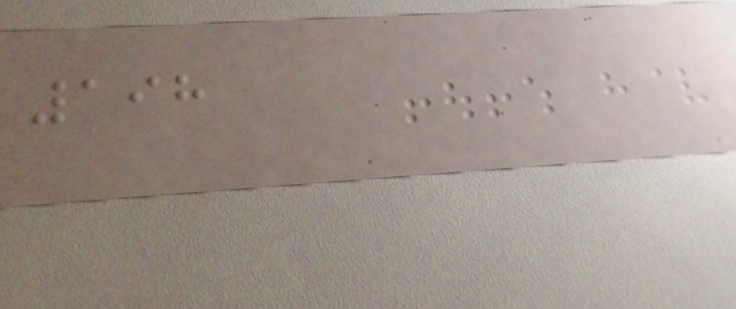198
